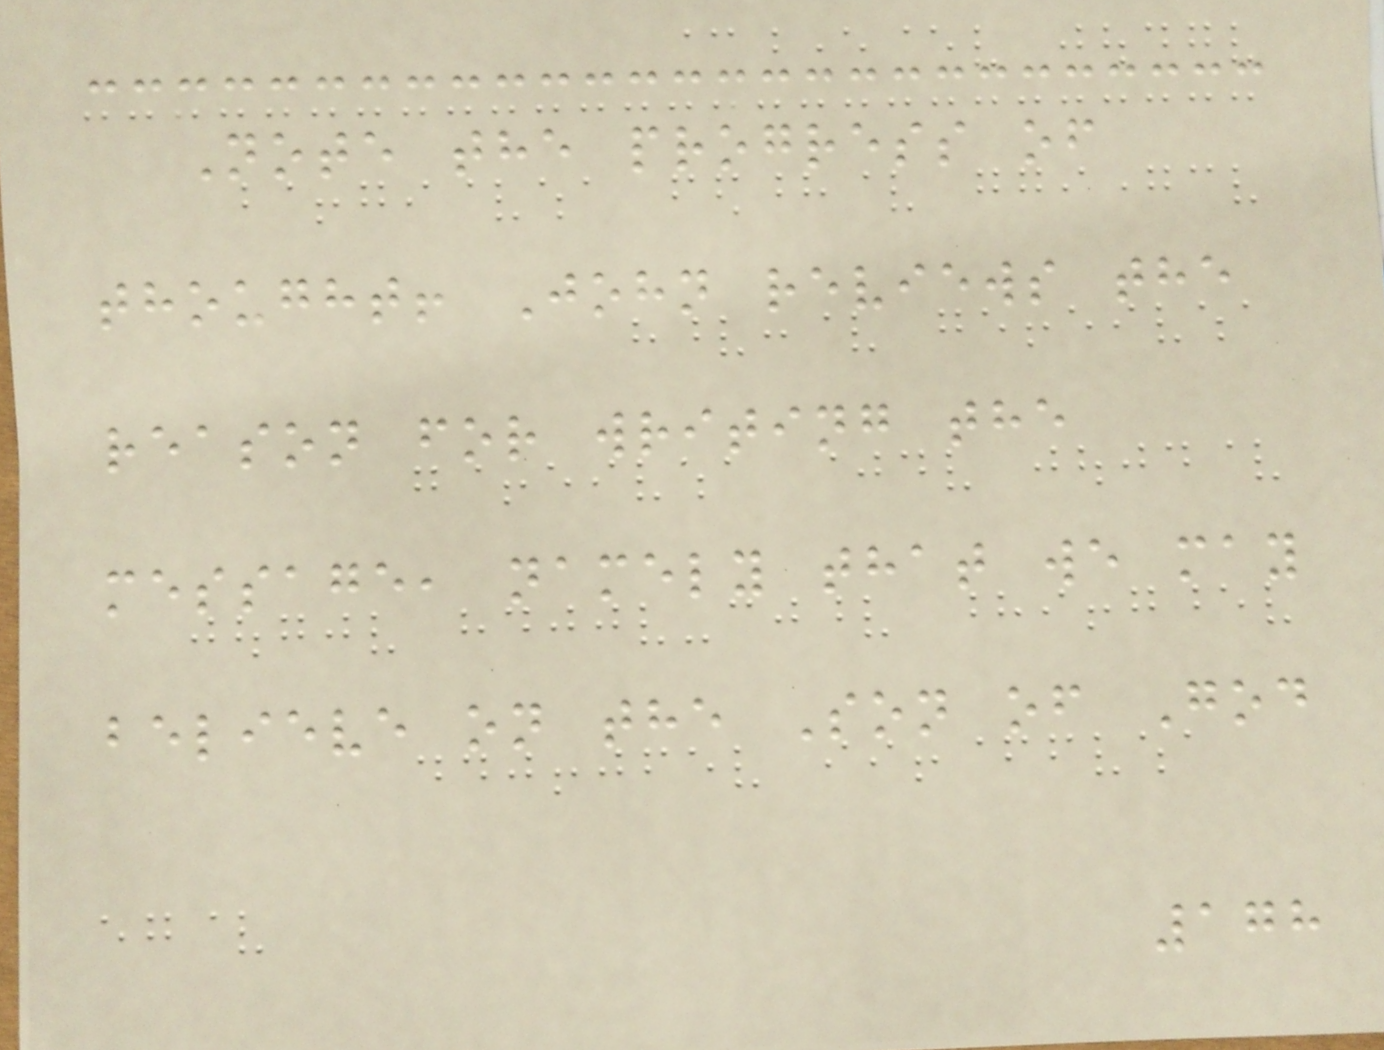Note the progress of
thought! John reviews the
reason for writing the
message, namely that we may
believe on the Son of God
178
